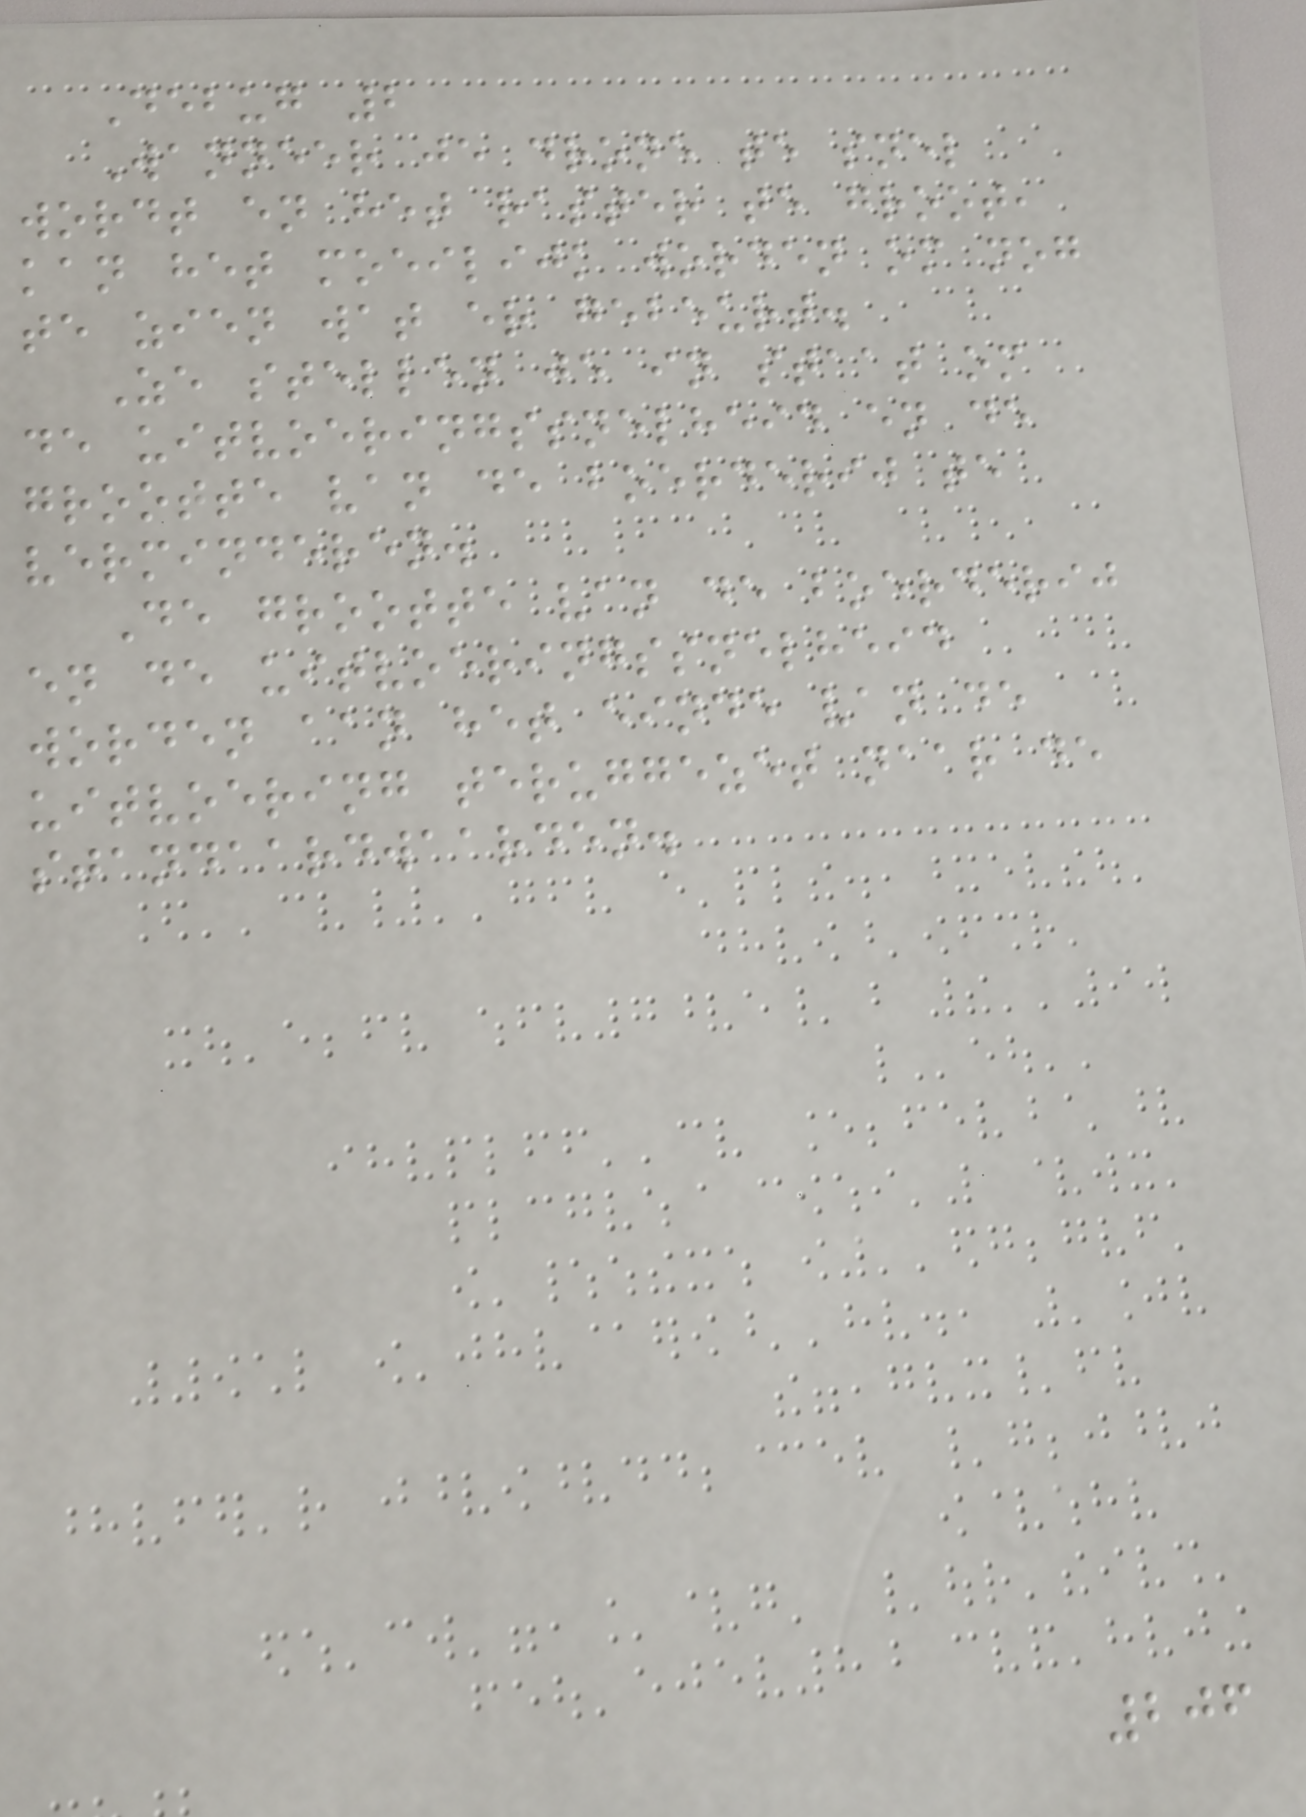Debug 2
Wanneer je drone te snel
wordt en het raster te groot,
kan het moeilijk worden om nog
te zien wat er gebeurt.
Ze stellen je in staat om
de uitvoeringssnelheid en de
grootte van de boerderij te
verminderen.
De grootte van de boerderij
en de uitvoeringssnelheid
worden aan het einde van de
uitvoering teruggezet naar de
standaardwaarden.
206
